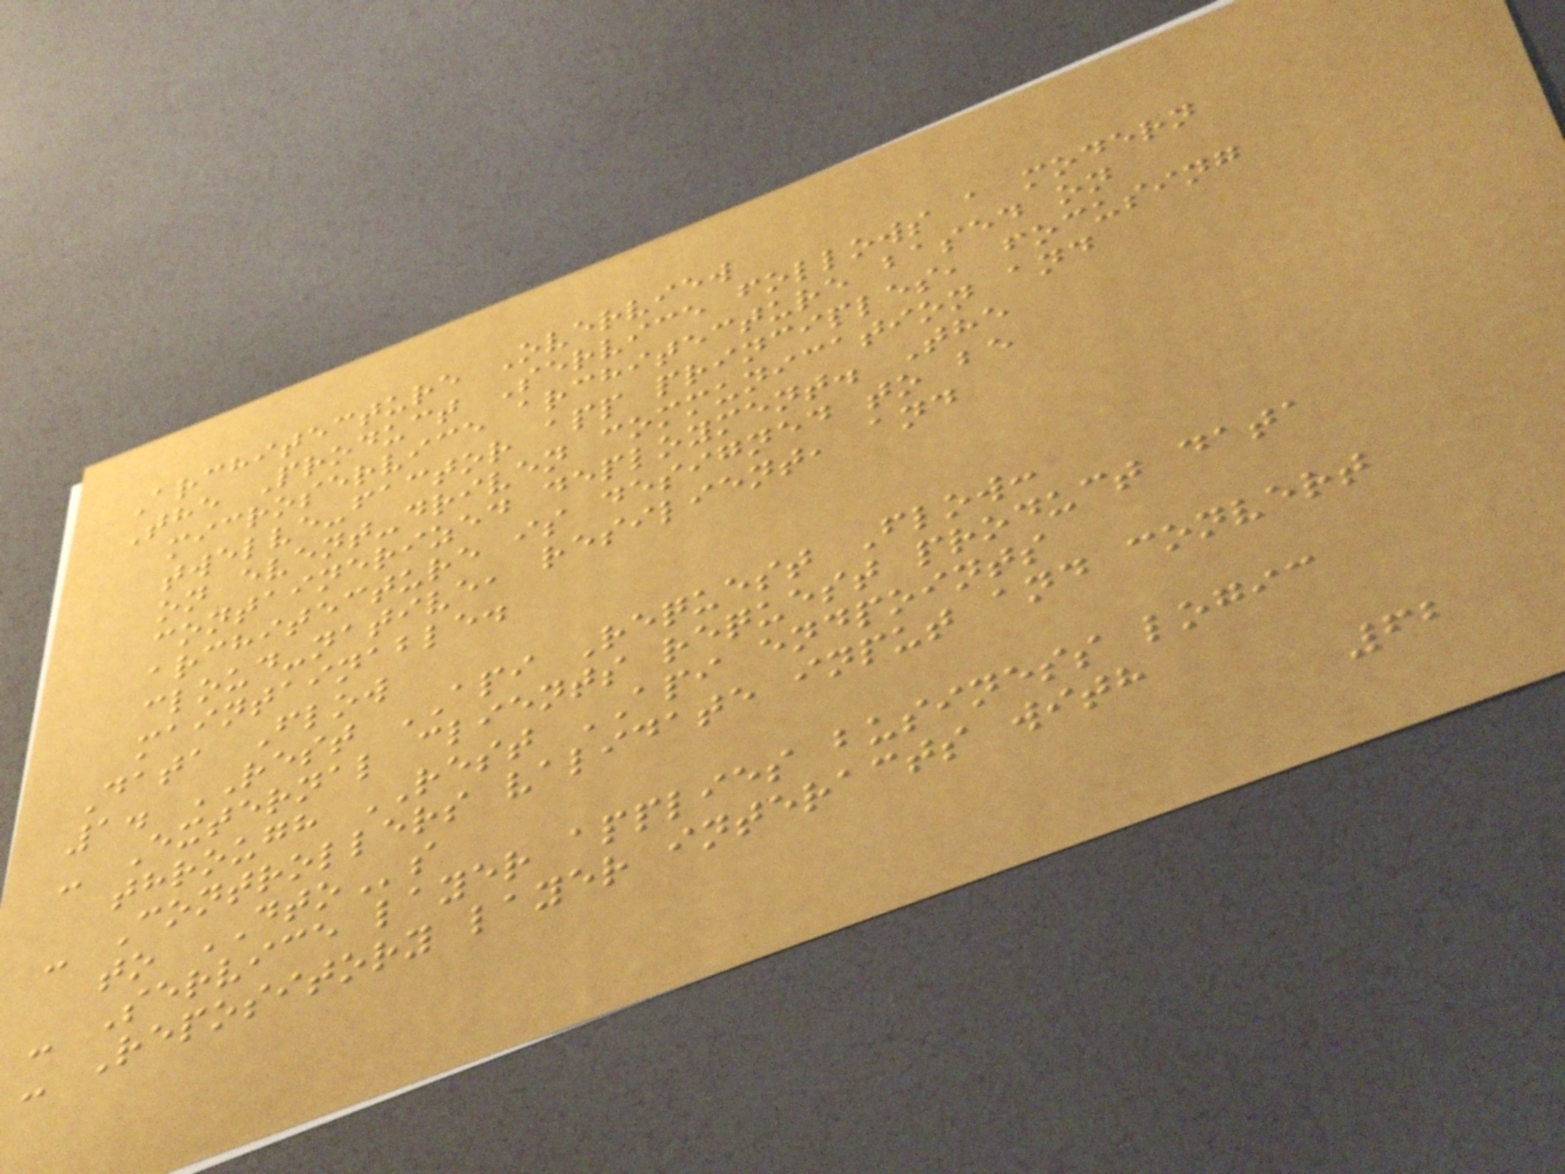Architecture Overview
The Product Service follows a modern
microservice architecture based on
twelve-factor app principles, focusing
on event-driven communication and
containerized deployment. The
architecture is designed to be
cloud-native, resilient, and
maintainable.
Data Flow
1. REST API Request Flow:
- External clients request product data
through REST API endpoints
- Controllers validate input and convert
to DTOs
- Service layer applies business logic
- Repository layer interacts with
62
